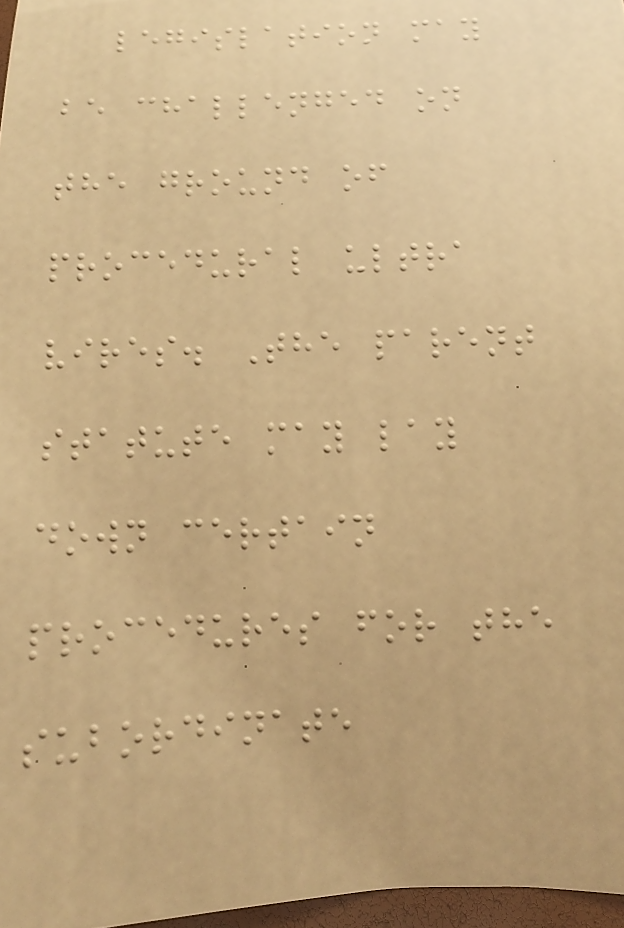legislation may
be challenged on
the ground of
procedural ultra
vires. The parent
statute may lay
down certain
procedures for the
subordinate
